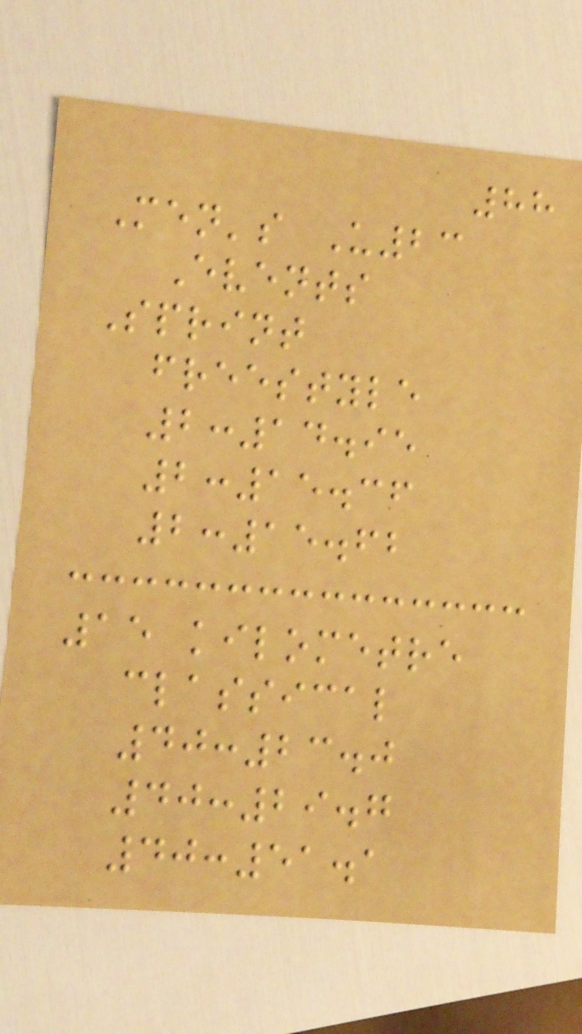88
Men's U23
Events
Sprint
freestyle
2:14.95
2:15.36
2:15.62
15 kilometre
classical
40:23.0
40:29.7
40:51.1
